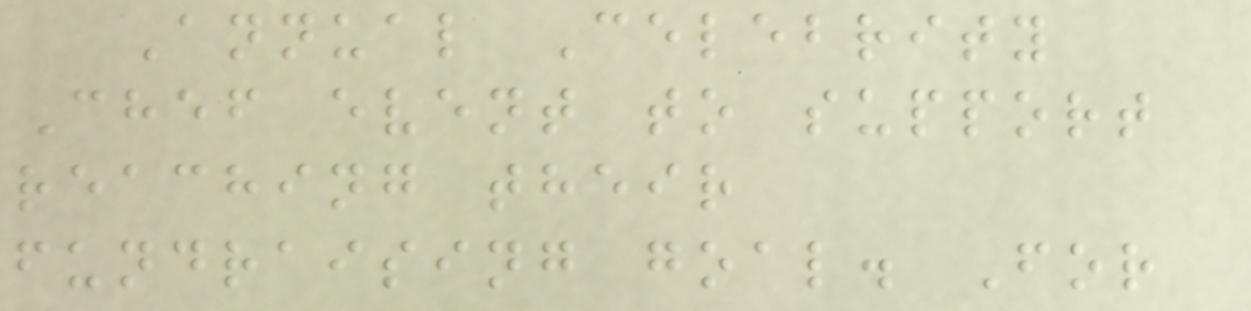Annual Celebrity
Chef event to support
reaching their
fundraising goal. For
